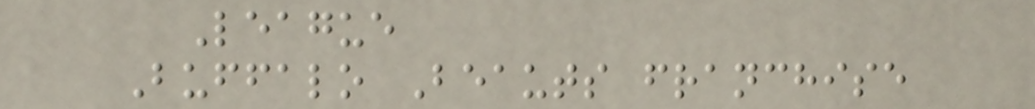League
Buffalo Beauts franchise
